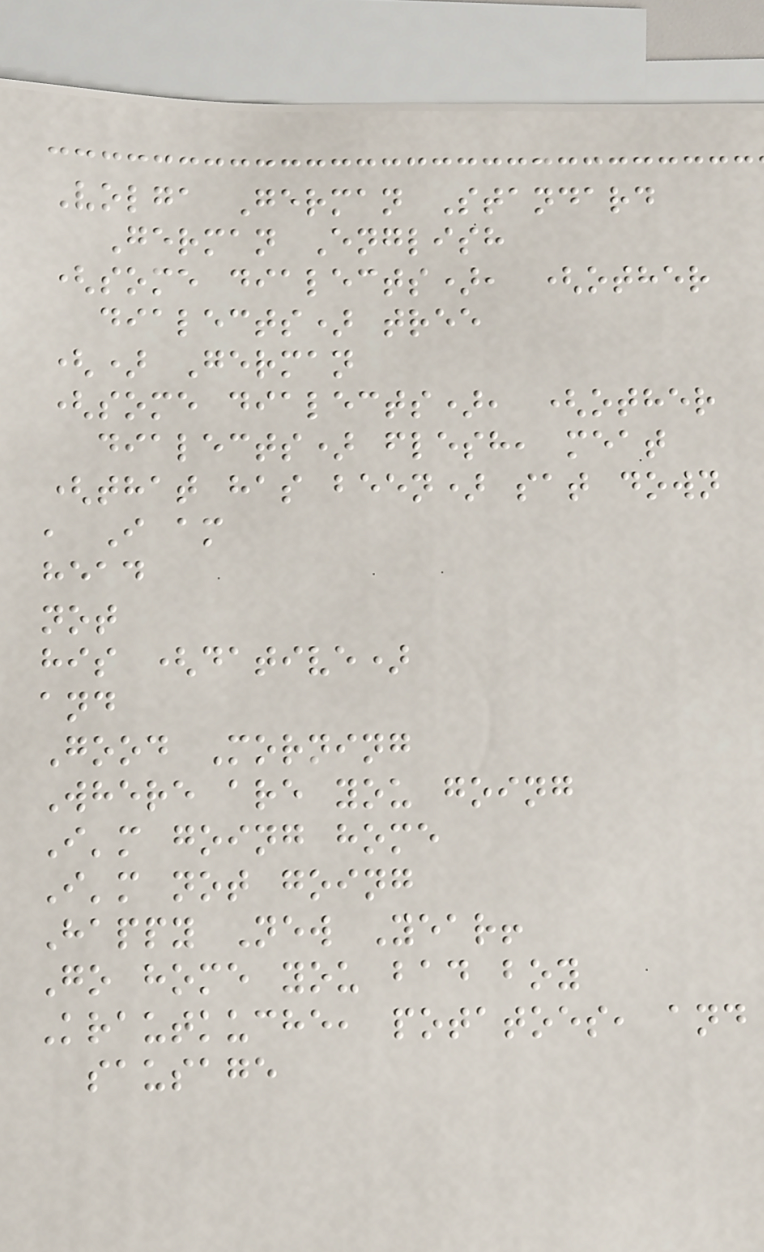Volga German Standard
German English
(some dialects), (other
dialects) tree
() German
(some dialects), (other
dialects) flesh, meat
(that has been) sat down
, I am
head
not
his (dative)
and
Good Morning
Where are you going
I'm going home
I'm not going
Happy New Year!
Go home you bad boy
Krautkuche, potatoes, and
sausage
